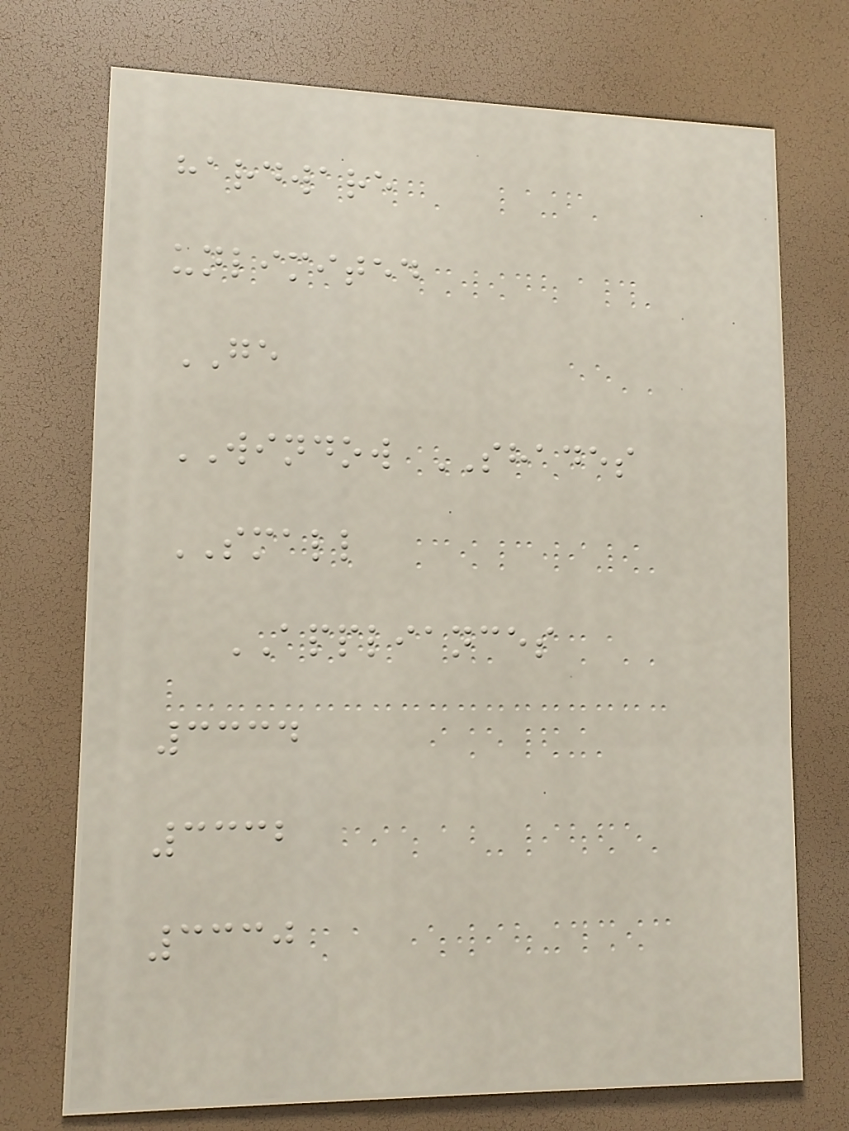hardware
unlimited
GE
WINDOW SHADES
SMALL
APPLIANCES
3334
3332
3330
